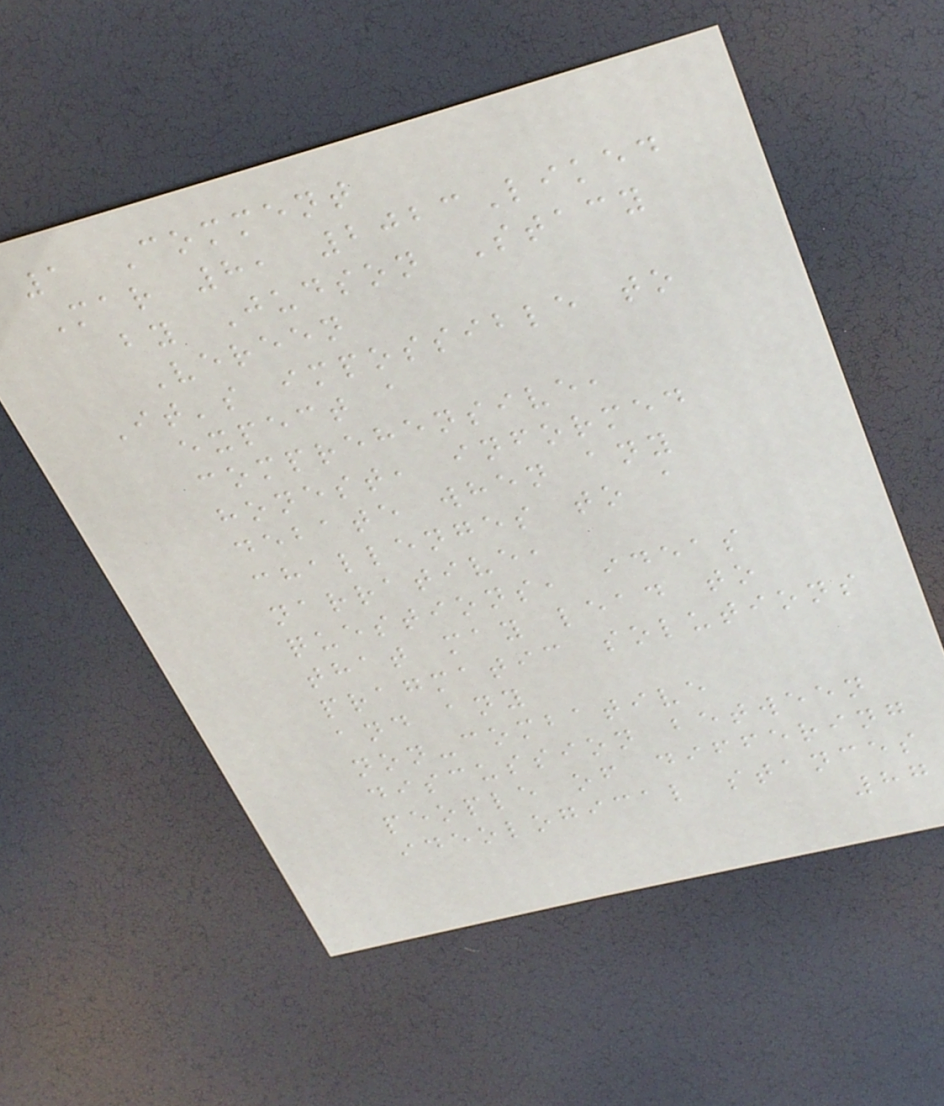1 Comment
Mar 8, 2023Liked
by Judson Stacy
Vereen
It's impossible to
expect a
comprehensive,
honest, informed
debate when any
challenges to a
narrative,
questions, ideas
that may lead to
pragmatic solutions
and any
non-combative
discussion between
people of differing
ideological stances
87
